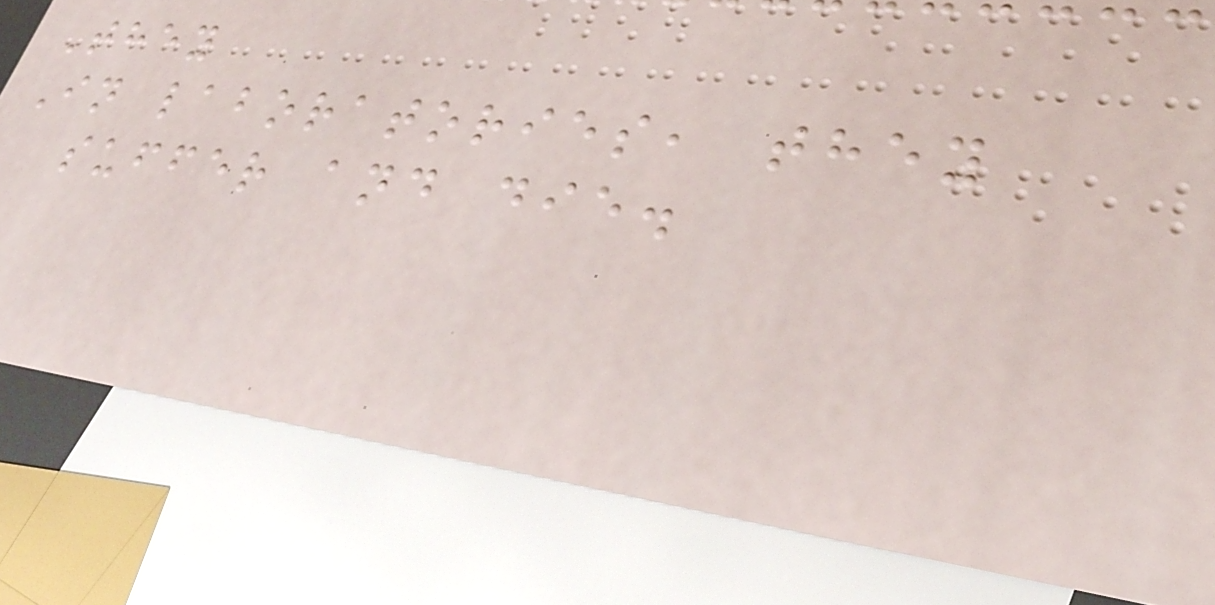They
In laboratories, they
suffer and die.
